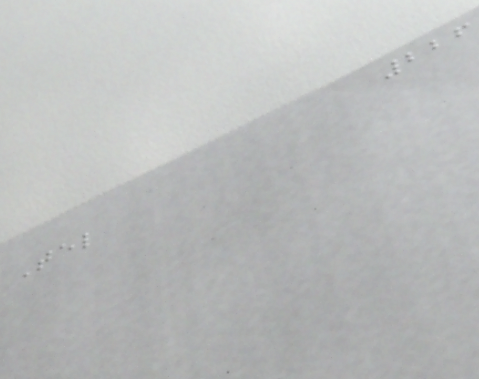226
Tel
